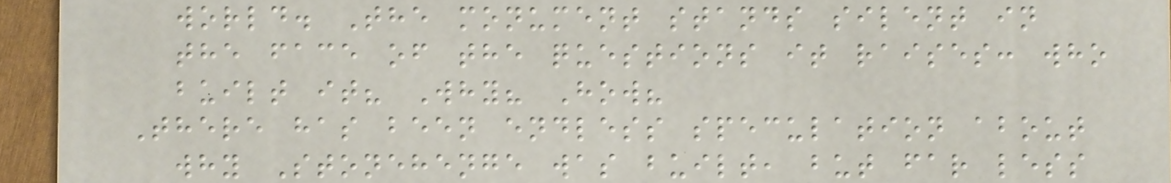world. The monument stands silent in
the face of the questions it raises: who
built it? Why? How?
There has been endless speculation about
why Stonehenge was built, but far less
